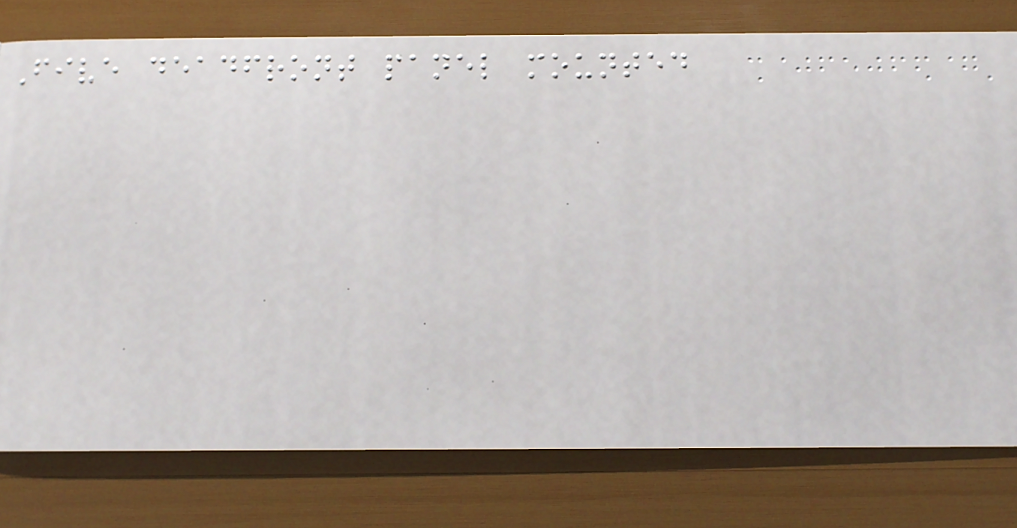Five deadfront panel mounted
